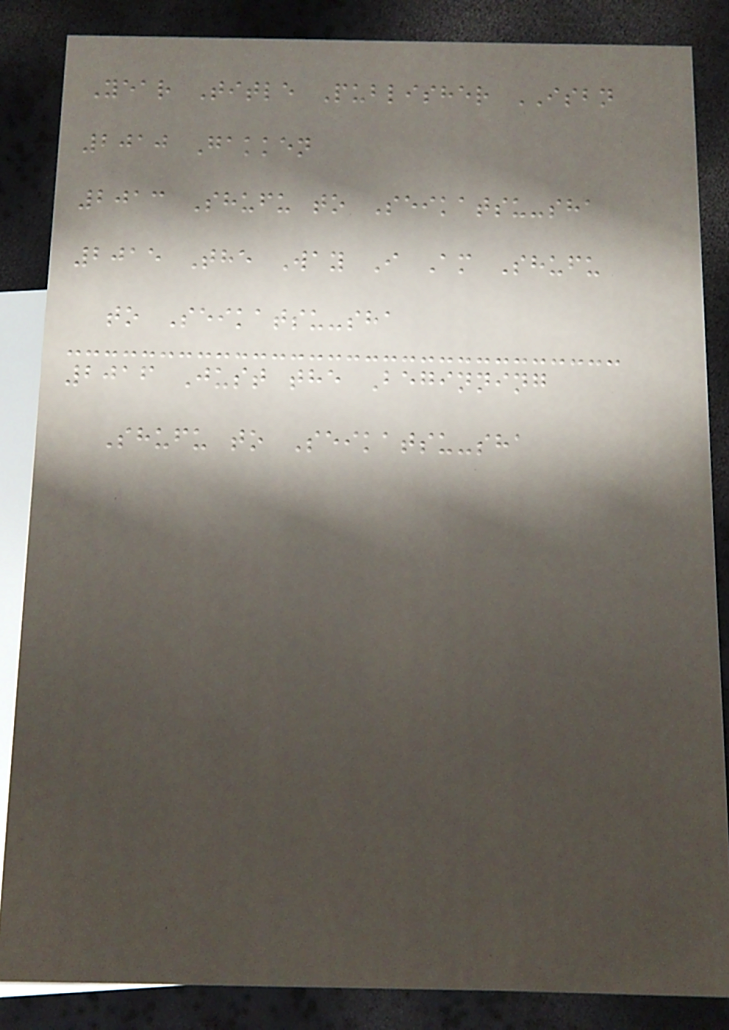Year Title Publisher ISBN
2010 Gakken
2013 Shufu to Seikatsu-sha
2015 The Way I Am Shufu
to Seikatsu-sha
2016 Just the Beginning
Shufu to Seikatsu-sha
